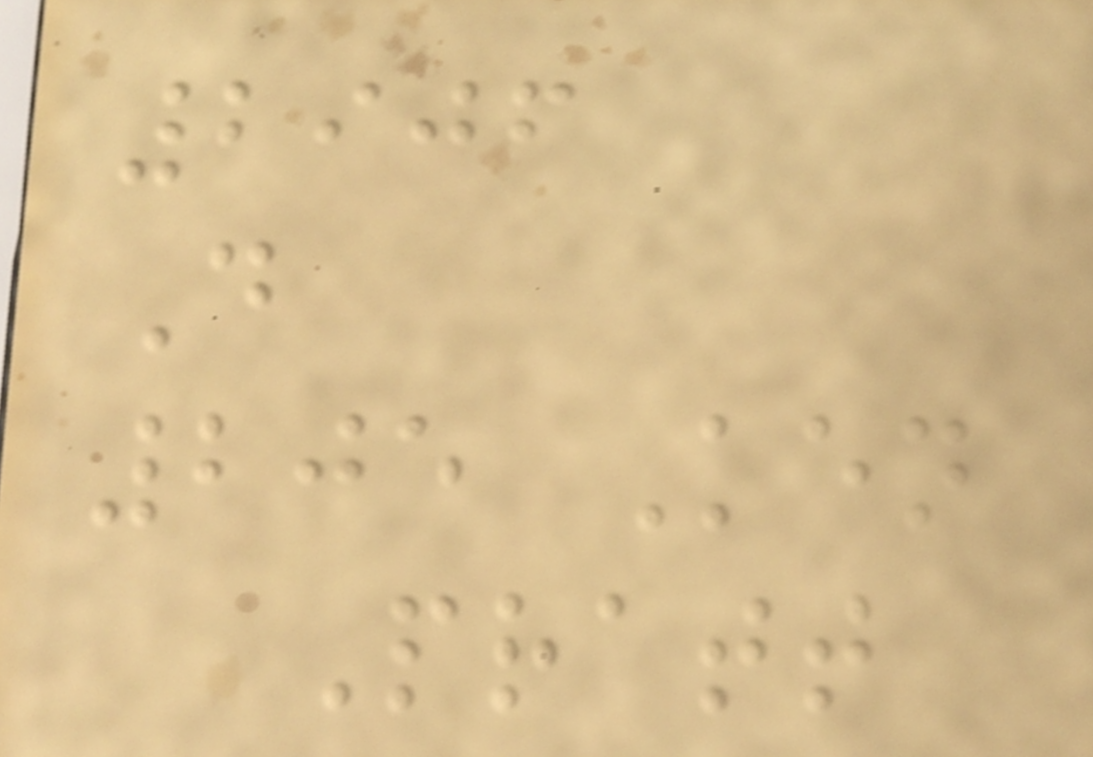2906
D
205 Ken
Pratt
